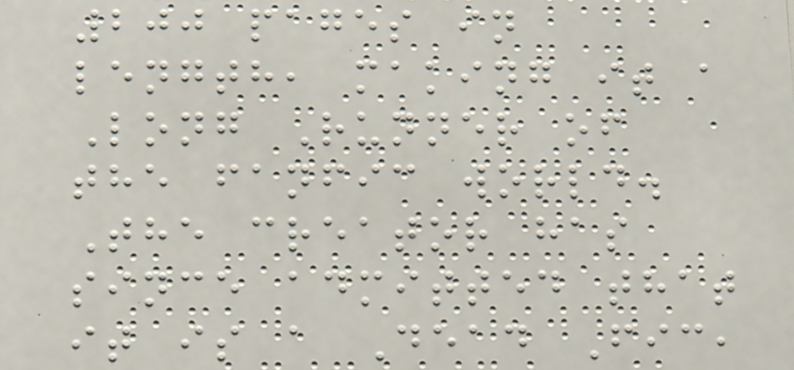200 pages in
length, making it a
Long Runner of
the fanfic world.
The creator has
since admitted that
it is a Dead Fic,
